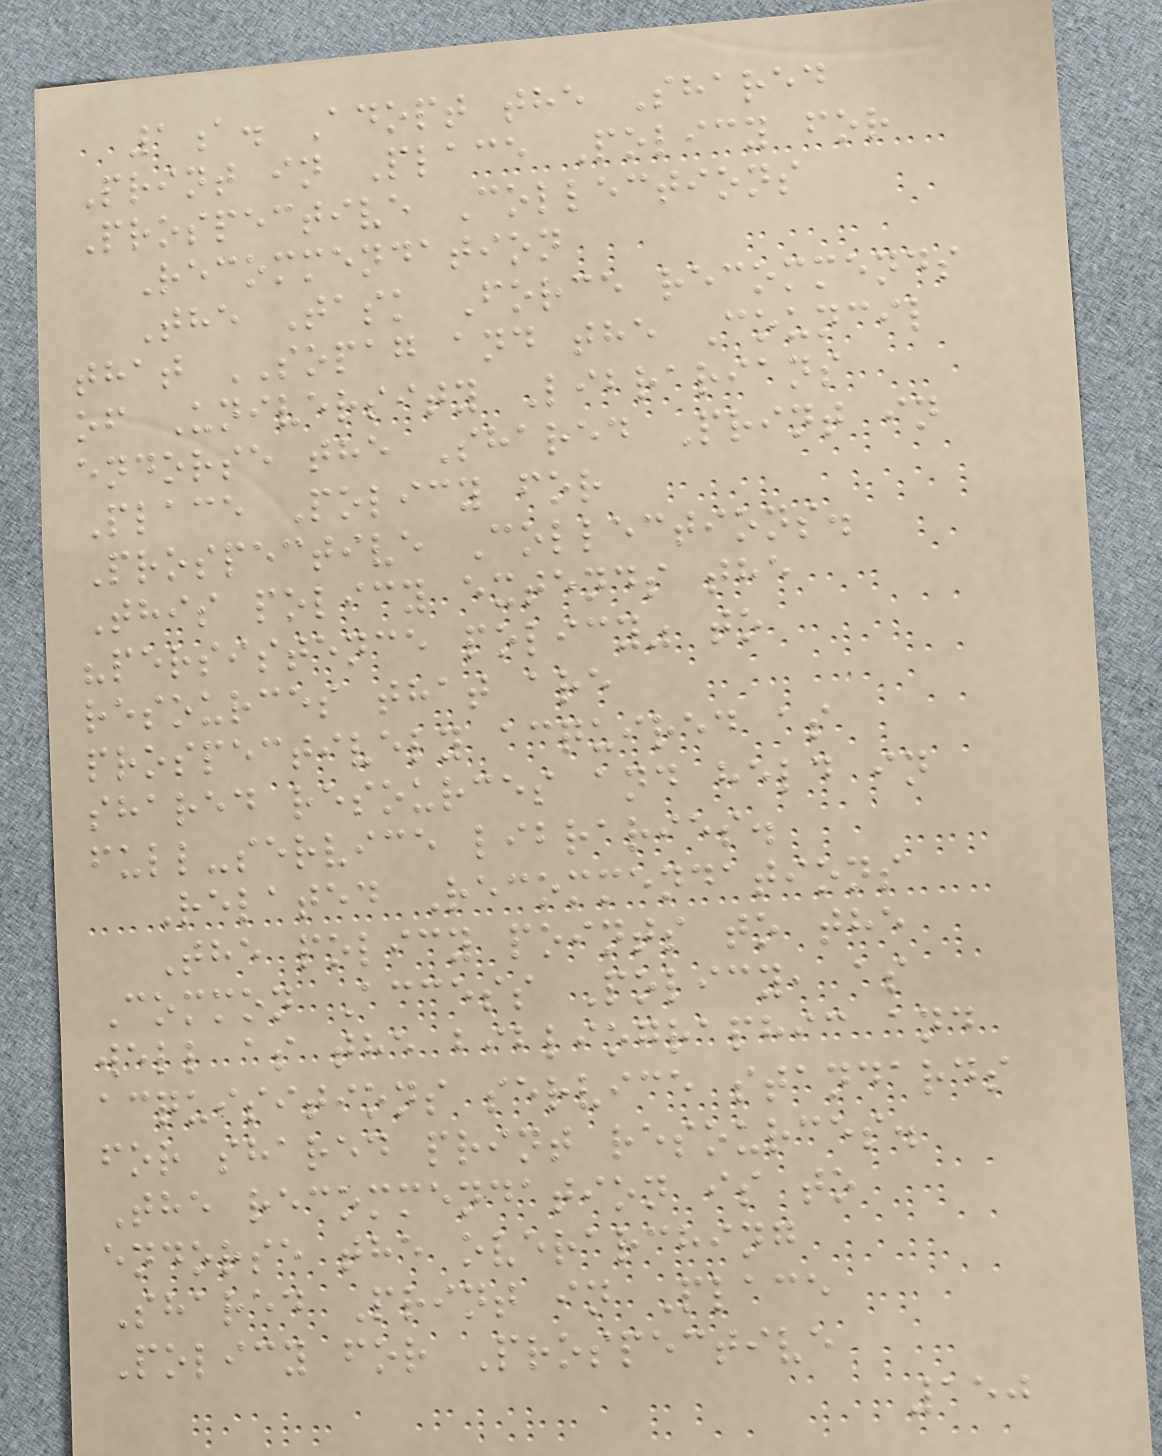1a. Adopt the Shared
Print in Place Policy for
Prospective Collections
Recommendation
The Task Force recommends
that SOPAG and the Council
of University Librarians
endorse the Shared Print in
Place Policy for
Prospective Collections.
This policy extends the
"persistence policy" to
resources that are
prospectively acquired as
shared resources and held in
full-service libraries.
Related Recommendations
The policy points to the
Common Access Policy, as
well as the bibliographic and
acquisitions service standards
for shared print resources.
The recommendation is to
endorse the overarching
Shared Print in Place
Policy for Prospective
150
